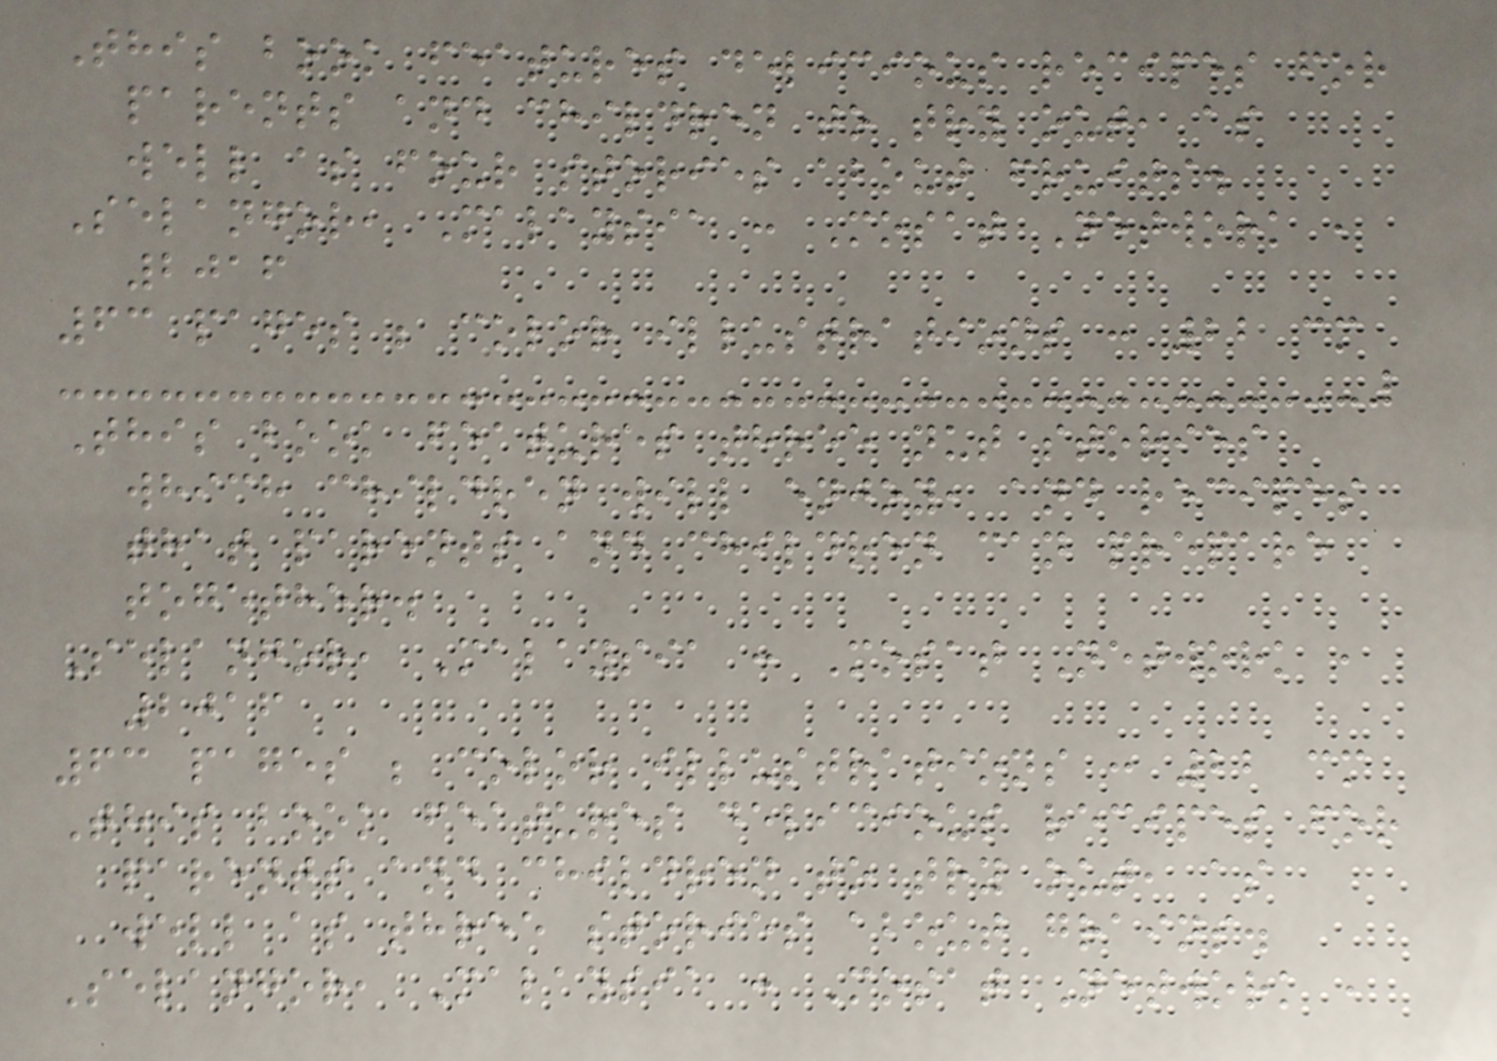This book features delicious recipes for
parents and children to try out, as
well as four stories about fruits.
Selangor, Malaysia : Mosat Network ,
2016
63 pages ; color illustrations : 22 cm
This book features three nut stories
which children will enjoy, and recipes
that parents and children can prepare
together.
Selangor, Malaysia : Mosat Network ,
2016
63 pages ; color illustrations : 22 cm
This book features delicious recipes for
parents and children to try out, as
well as three stories about grains.
Selangor, Malaysia : Mosat Network ,
